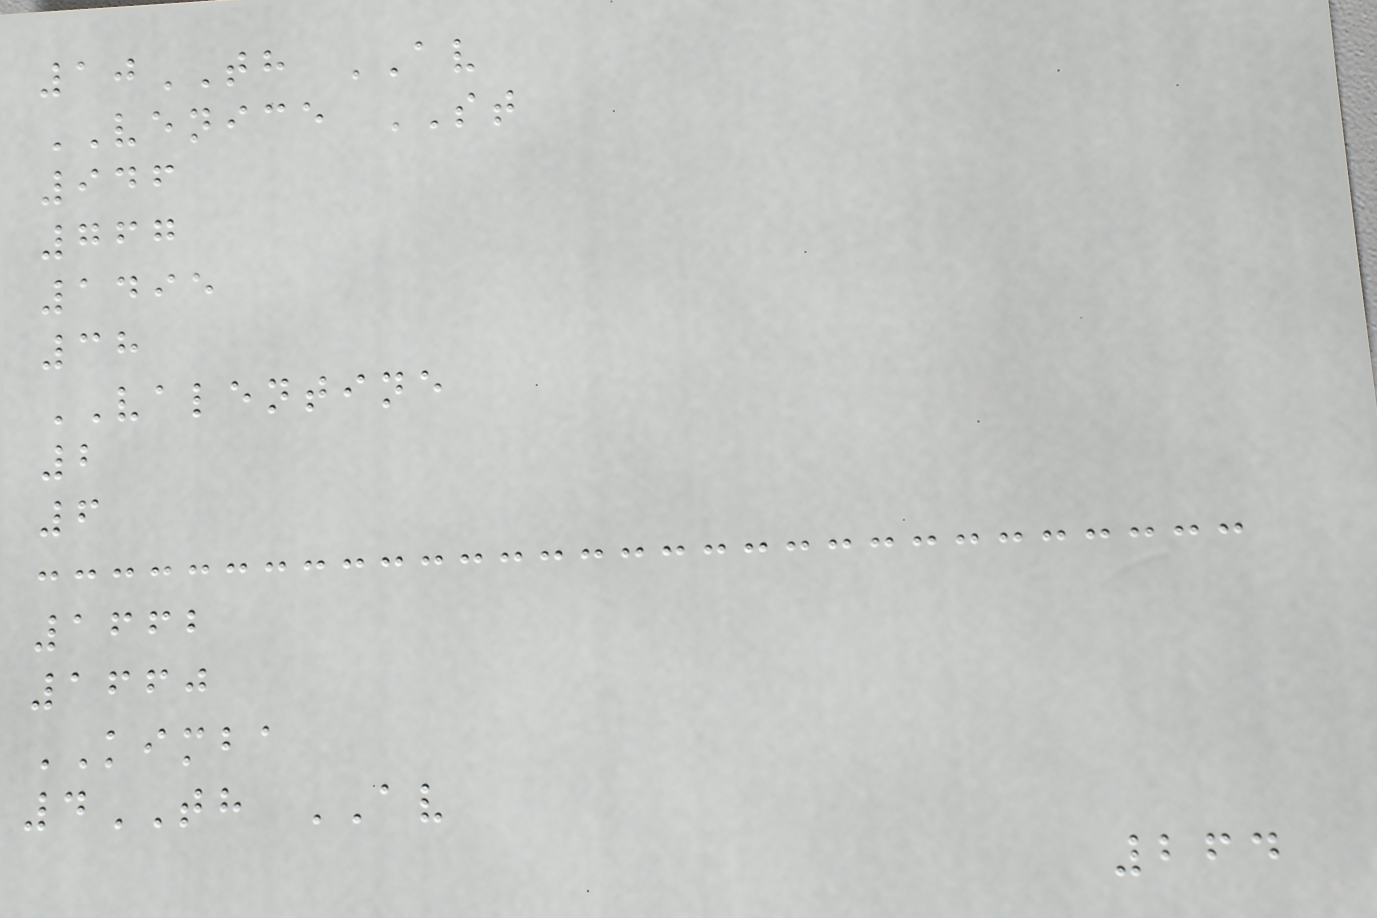10TH AV
VENICE ST
946
767
1495
38
VALENTINE
2
6
1662
1660
KIMBA
4TH AV
264
